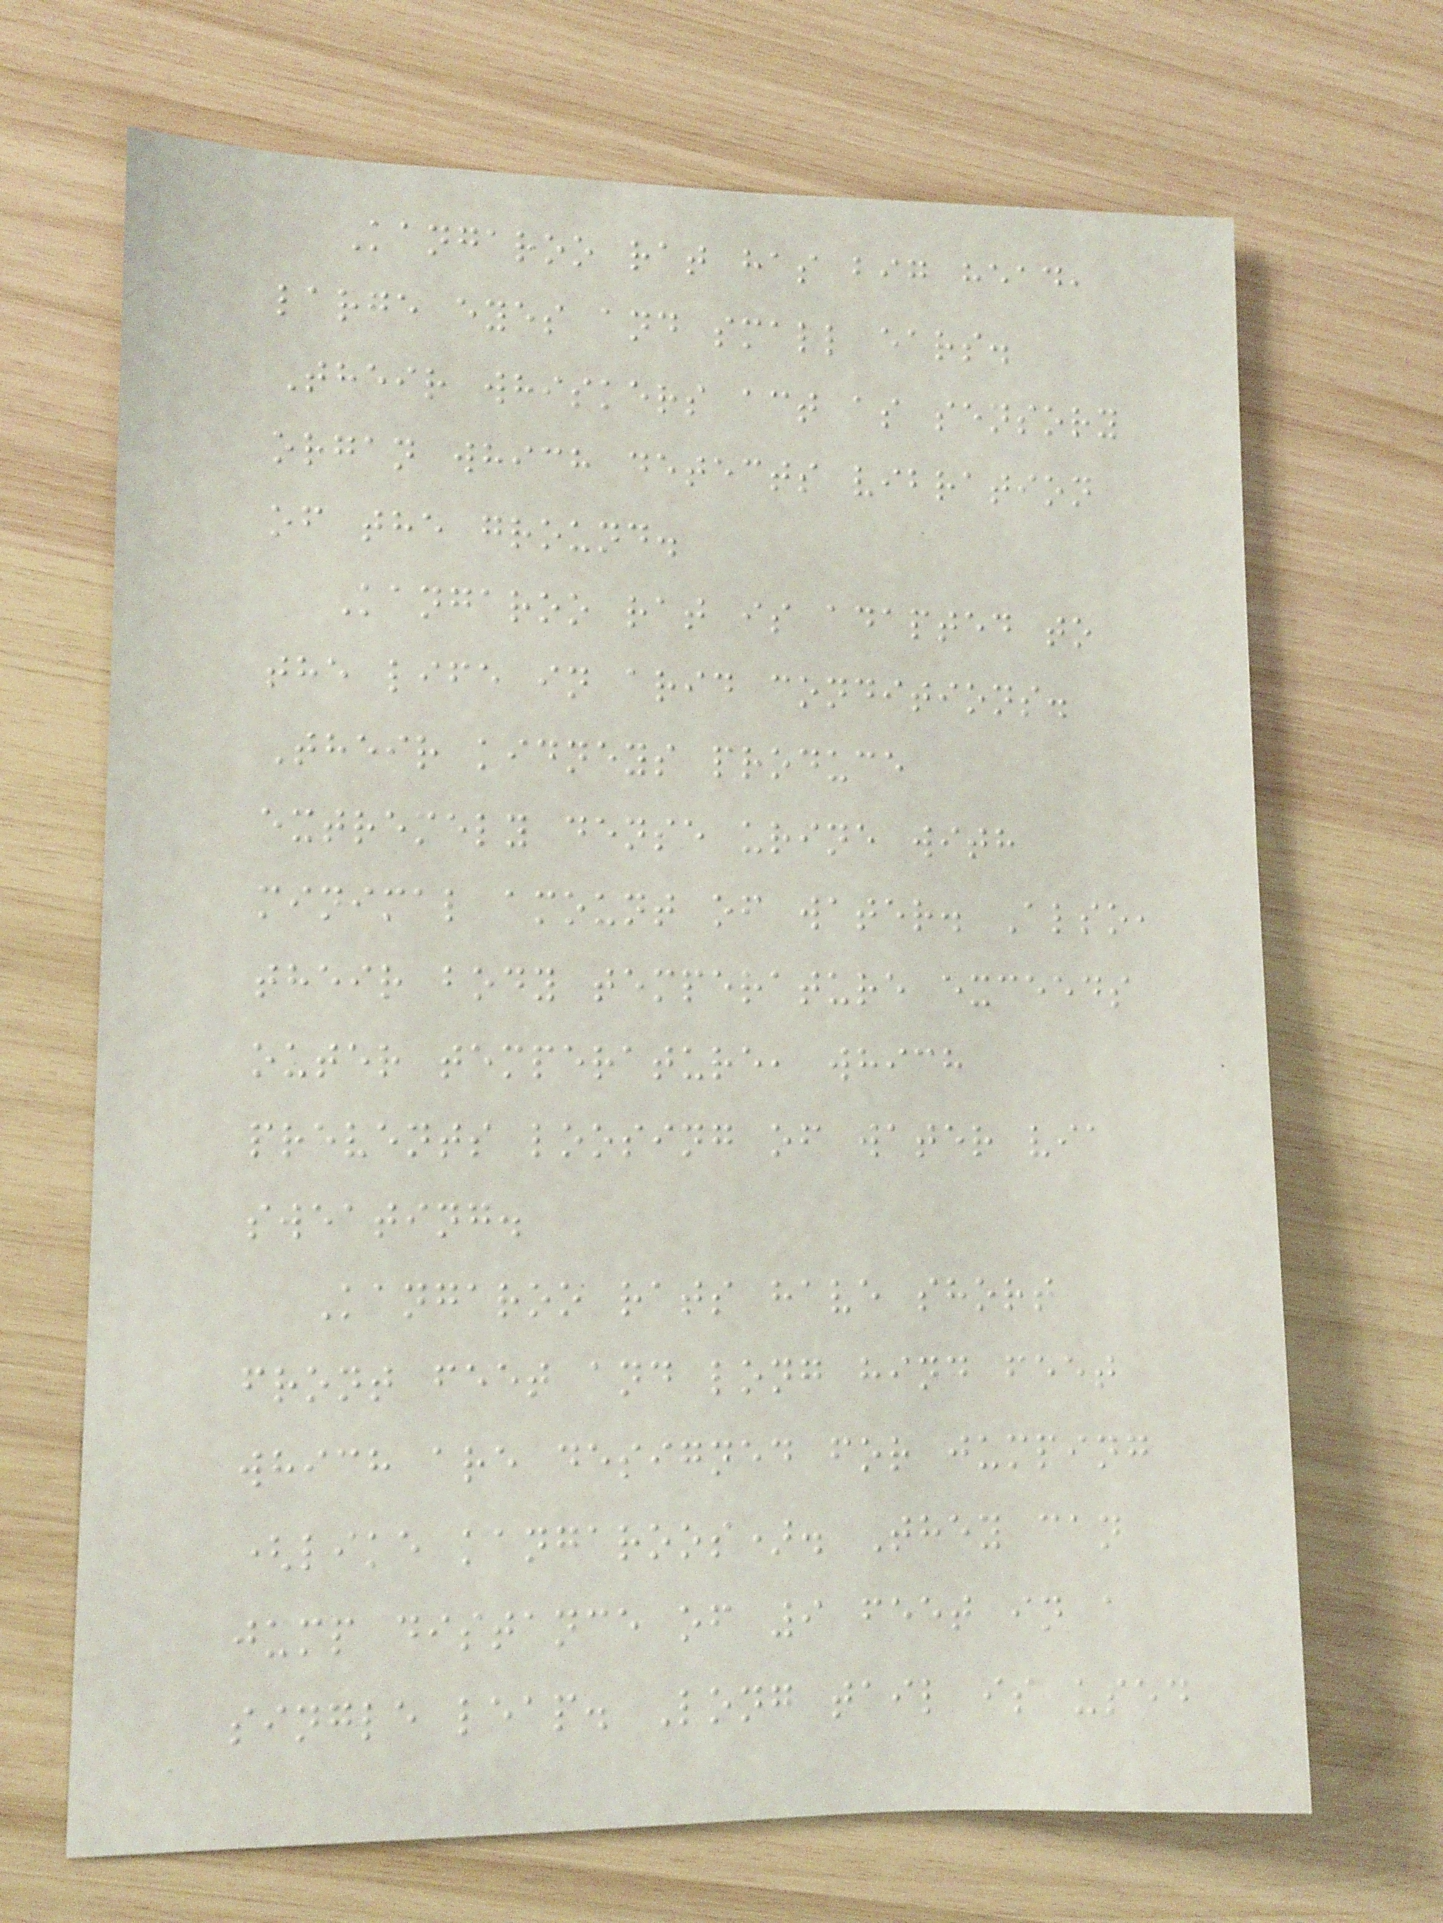Kangaroo rat has big head,
large eyes and small ears.
Their whiskers act as sensory
organ which detects vibration
of the ground.
Kangaroo rat is adapted to
the life in arid conditions.
Their kidneys produce
extremely dense urine with
minimal amount of water. Also,
their body temperature exceeds
outer temperature, which
prevents loosing of water via
sweating.
Kangaroo rats have short
front feet and long hind feet
which are designed for jumping
(like kangaroos). They can
jump distance of 9 feet in a
single leap. Long tail is used
